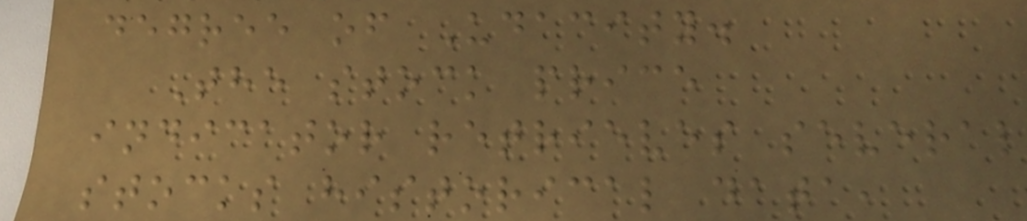degree of Udacity.
The stock price
indicator retrieves several
stocks historical data,
